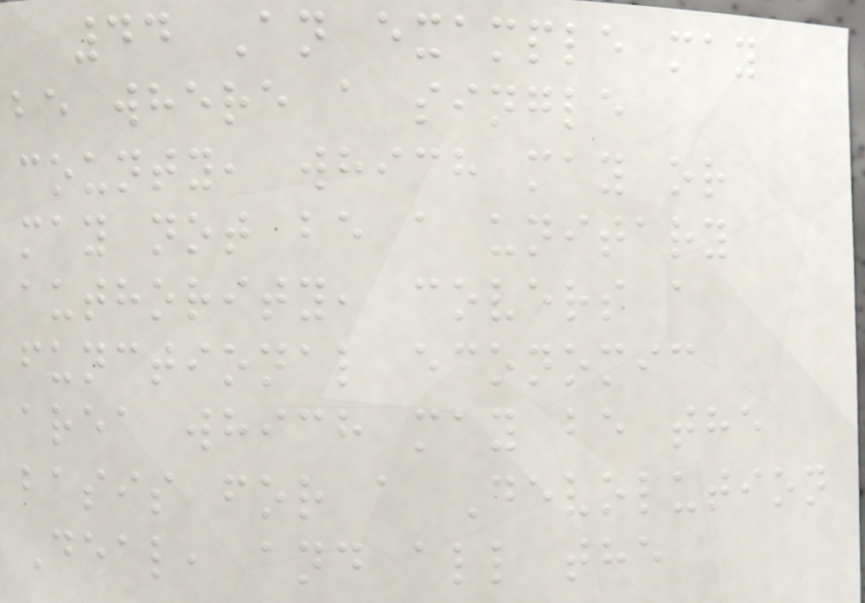44 An example may
be where a single
county, which may or
may not be a unitary
authority, covers a
functional economic
area which may be the
basis for a Devolution
Deal, and all the
